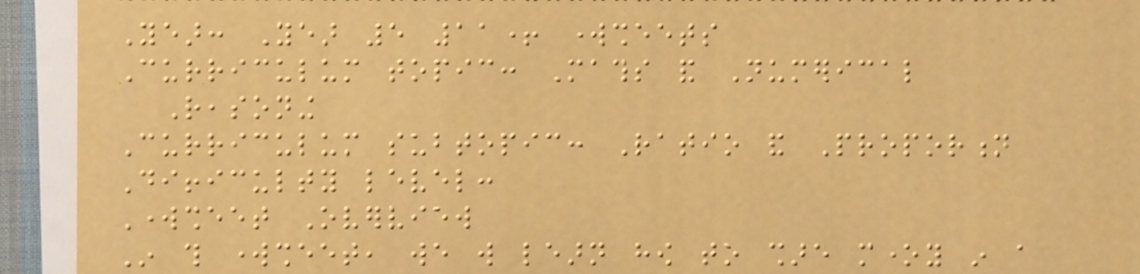Year: Year 5 11+ worksheets
Curriculum topic: Maths and Numerical
Reasoning
Curriculum subtopic: Ratio and Proportion
Difficulty level:
Worksheet Overview
In this worksheet, we will learn how to share money in a
